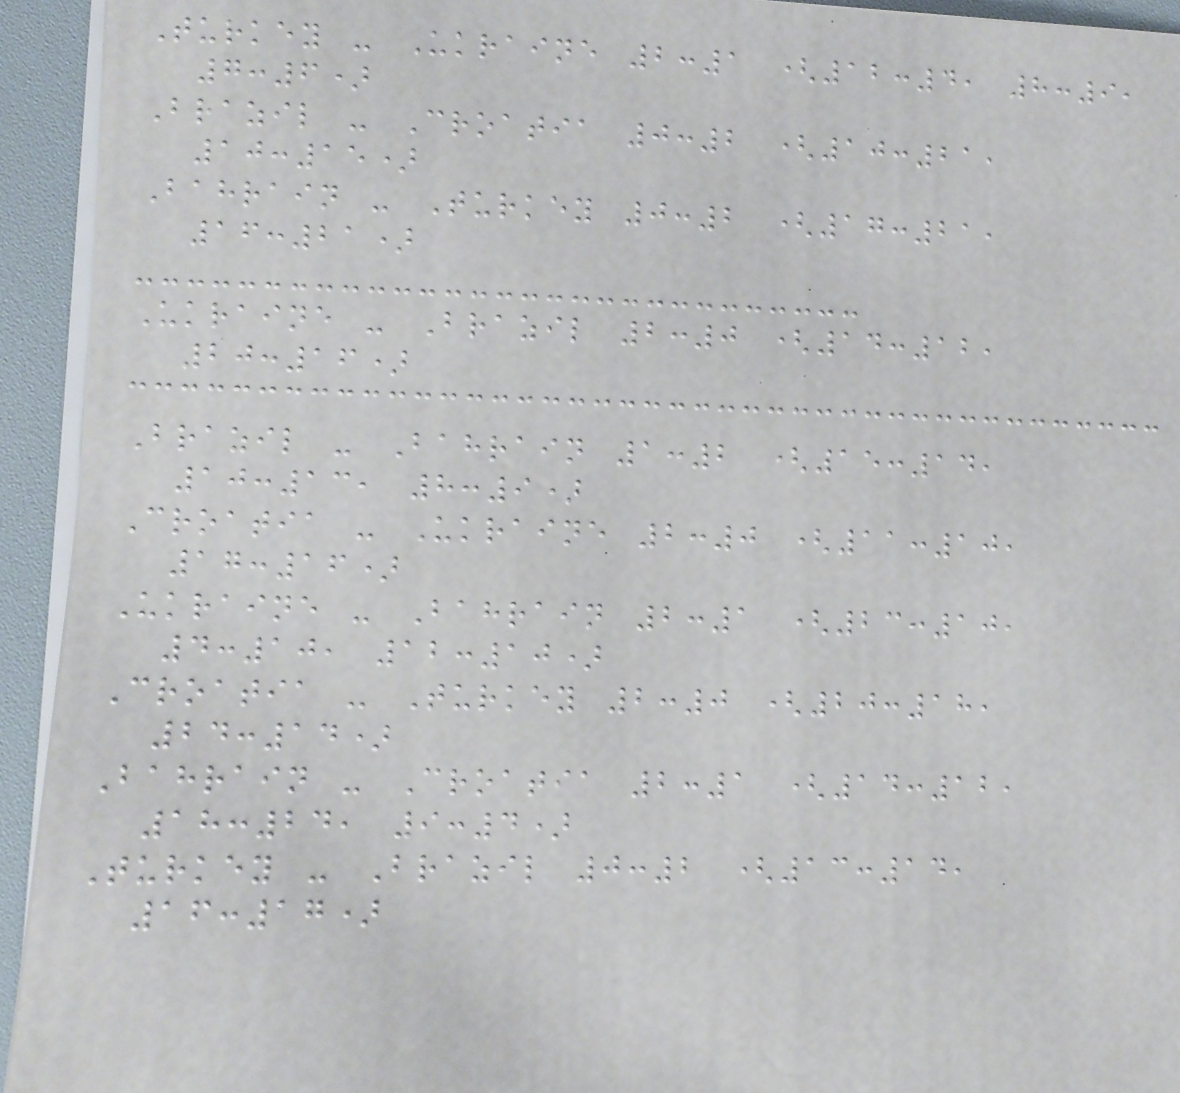Turkey - Ukraine 2:1 (12:4, 8:9,
7:6)
Brazil - Croatia 0:2 (10:21,
10:15)
Bahrain - Turkey 0:2 (17:21,
16:21)
Ukraine - Brazil 2:0 (14:12,
20:16)
Brazil - Bahrain 1:2 (15:14,
10:13, 8:9)
Croatia - Ukraine 2:0 (11:10,
17:16)
Ukraine - Bahrain 2:1 (23:10,
4:10, 12:10)
Croatia - Turkey 2:0 (20:18,
24:14)
Bahrain - Croatia 2:1 (14:12,
18:24, 9:4)
Turkey - Brazil 0:2 (13:14,
16:17)
